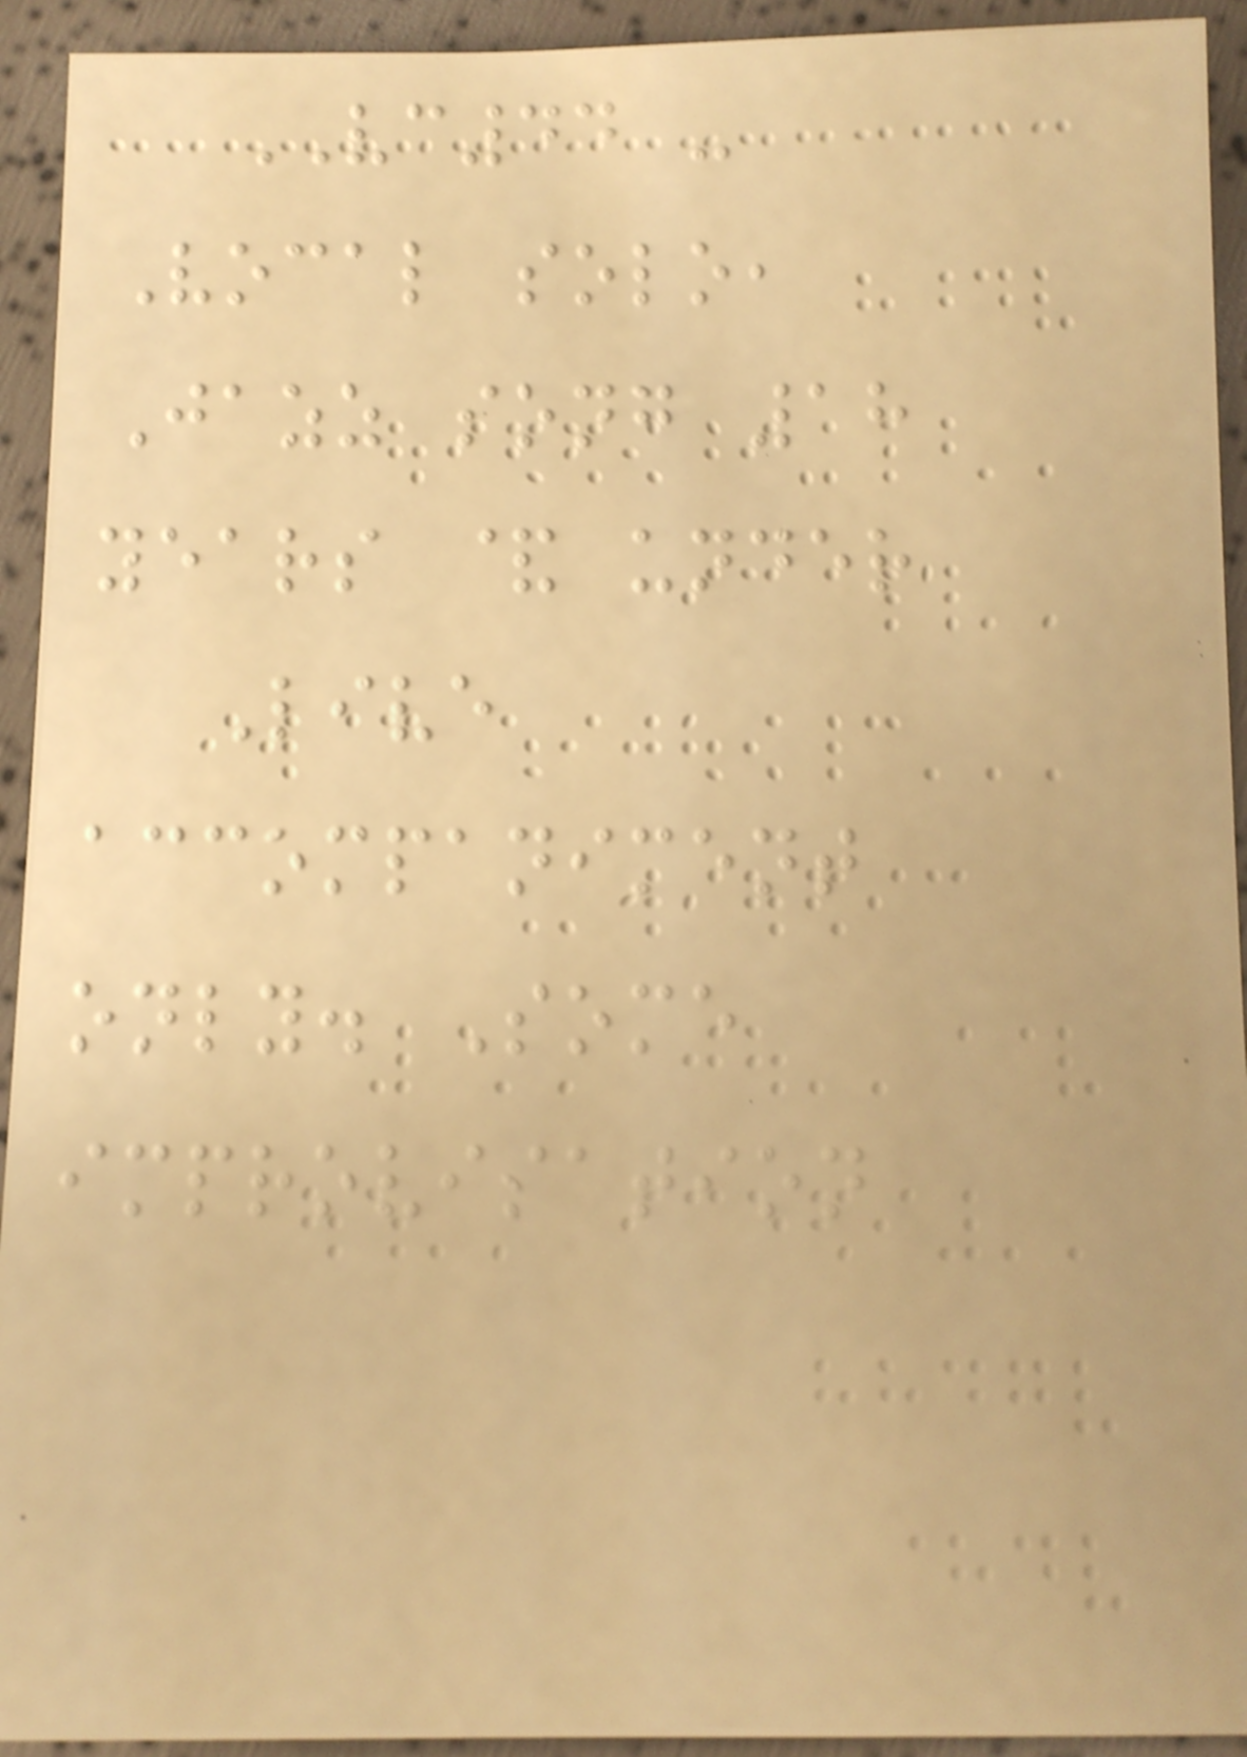VC44 -
Vocal solo,
Jazz song 18
years & under
Live
accompaniment
only. Some
improvisation
